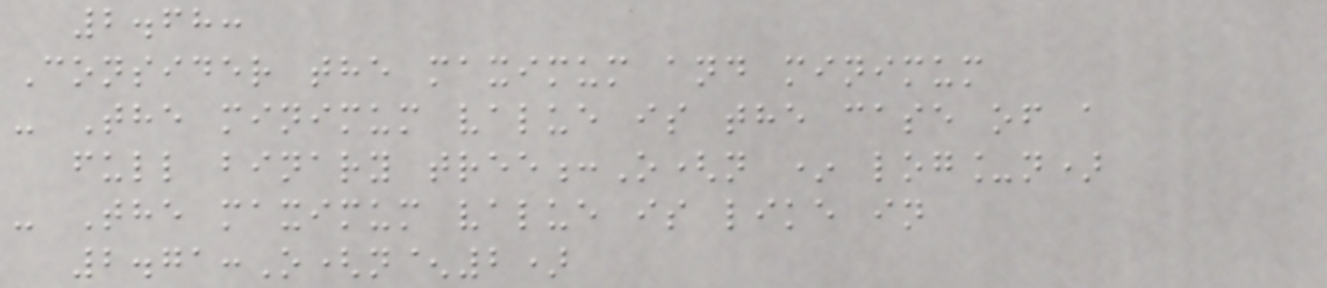2.68:
Consider the maximum and minimum
- The minimum value is the case of a
full binary tree:O(n * log_n)
- The maximum value is like in
2.71:O(n^2)
